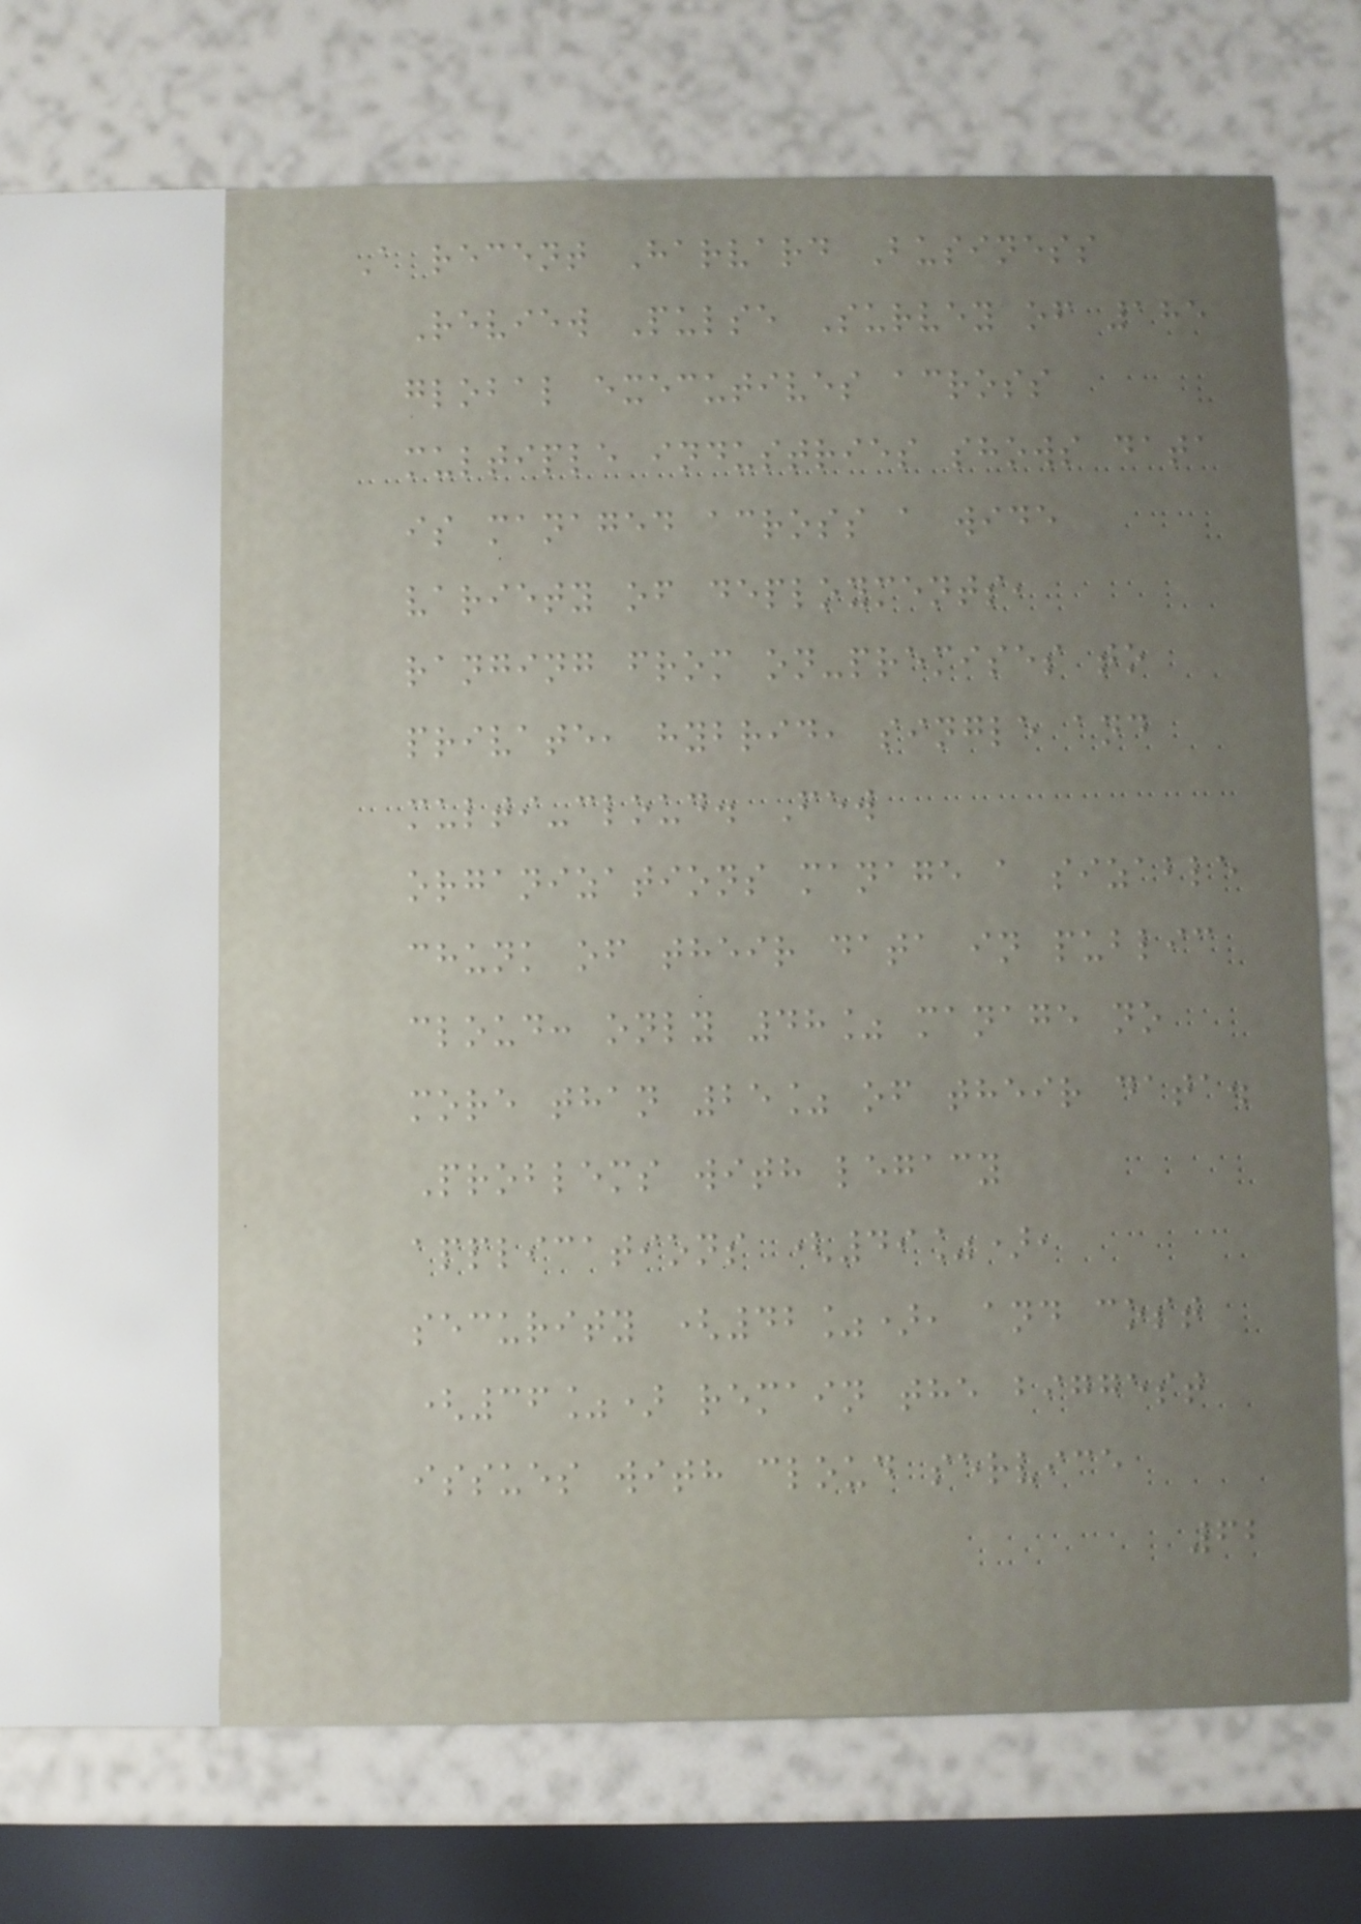A recent Harvard Business
Review Pulse Survey of 185
global executives across
multiple industries shows data
is managed across a wide
variety of deployments,
ranging from on-premises to
private, hybrid, single and
multi-cloud. Few
organizations manage a sizable
chunk of their data in public
cloud: only 48% manage no
more than 25% of their data.
Problems with legacy
applications (49%),
security (42%), and cost
(36%) remain the biggest
issues with cloud service
62
